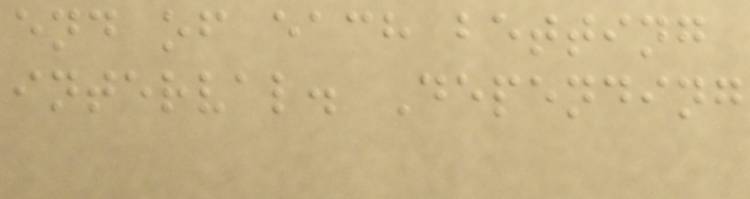end of each betting
interval. Depending
